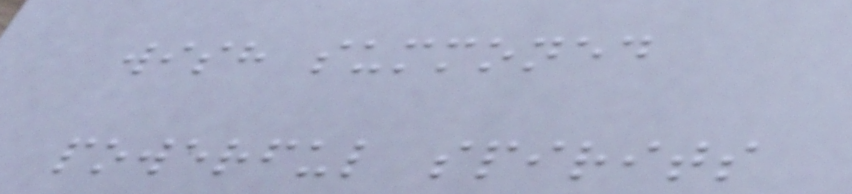wish summoned
powerful spirits
